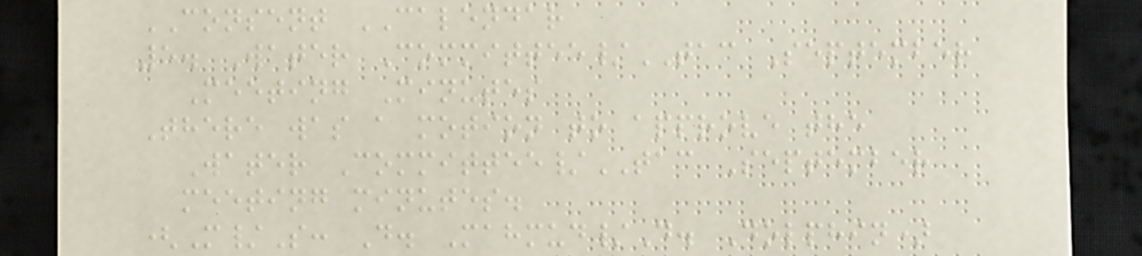CONSENT CALENDAR
5. Water Committee/TAC September
Meeting Minutes
There was a motion to approve the
Water Committee/TAC September
meeting minutes.
(M/S: D. Mahmud/D. Dolphin)
